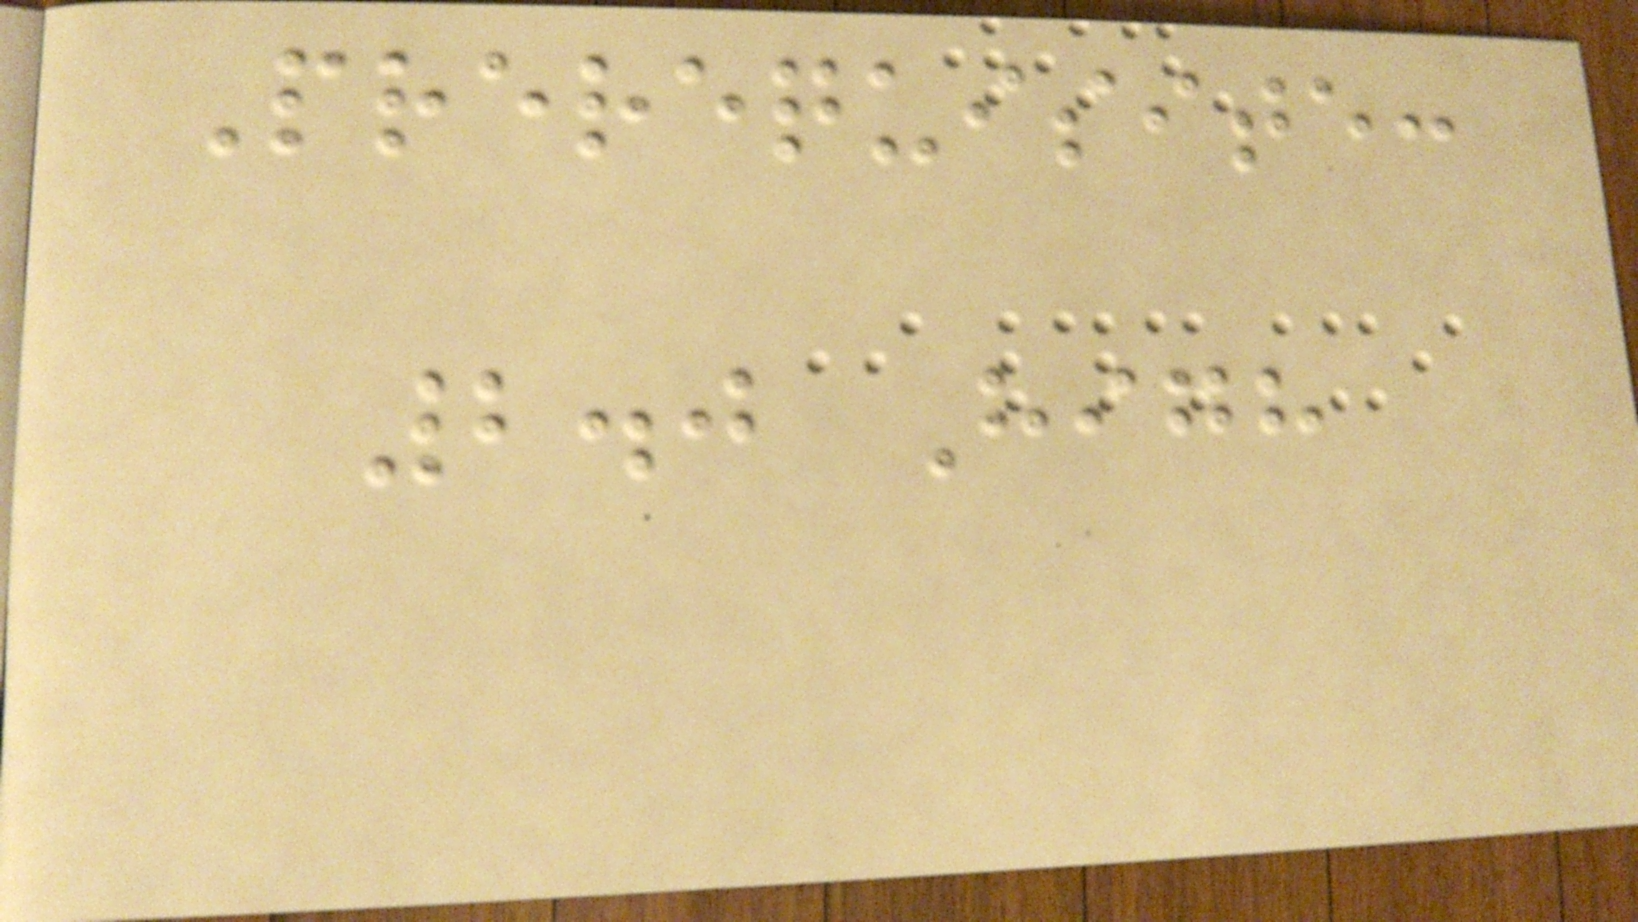Prerequisite:
2.0 High
